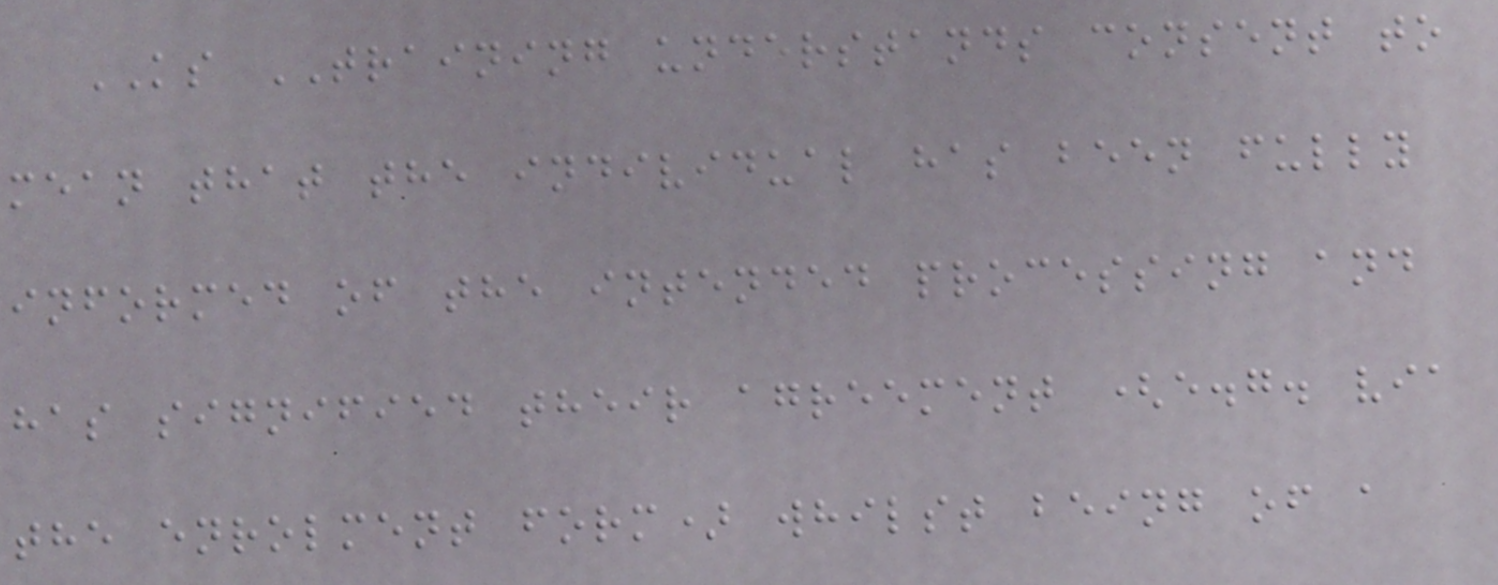KS TRAINING understands consent to
mean that the individual has been fully
informed of the intended processing and
has signified their agreement (e.g. via
the enrolment form) whilst being of a
